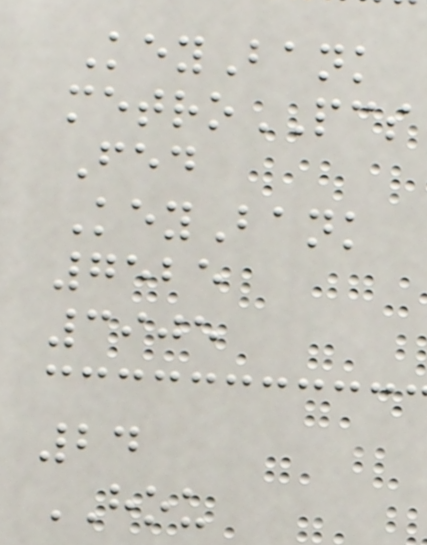KeyBank
metroPCS
Fed
KeyBank
7525
3905
24
HOU
